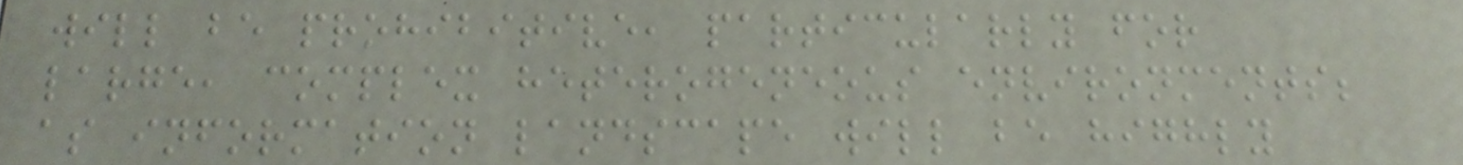will be prohibitive, particularly for
large, complex heterogeneous environments;
as information landscape will be highly
